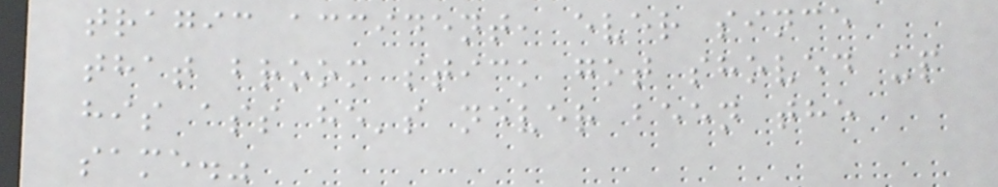tragic accident, ever since
that broom stick got shoved up
his ass he's never been the
same."
